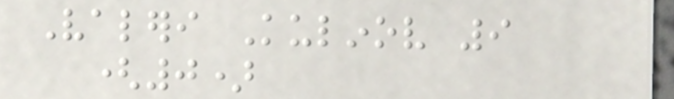Valeri Kulinov 9
(0)
